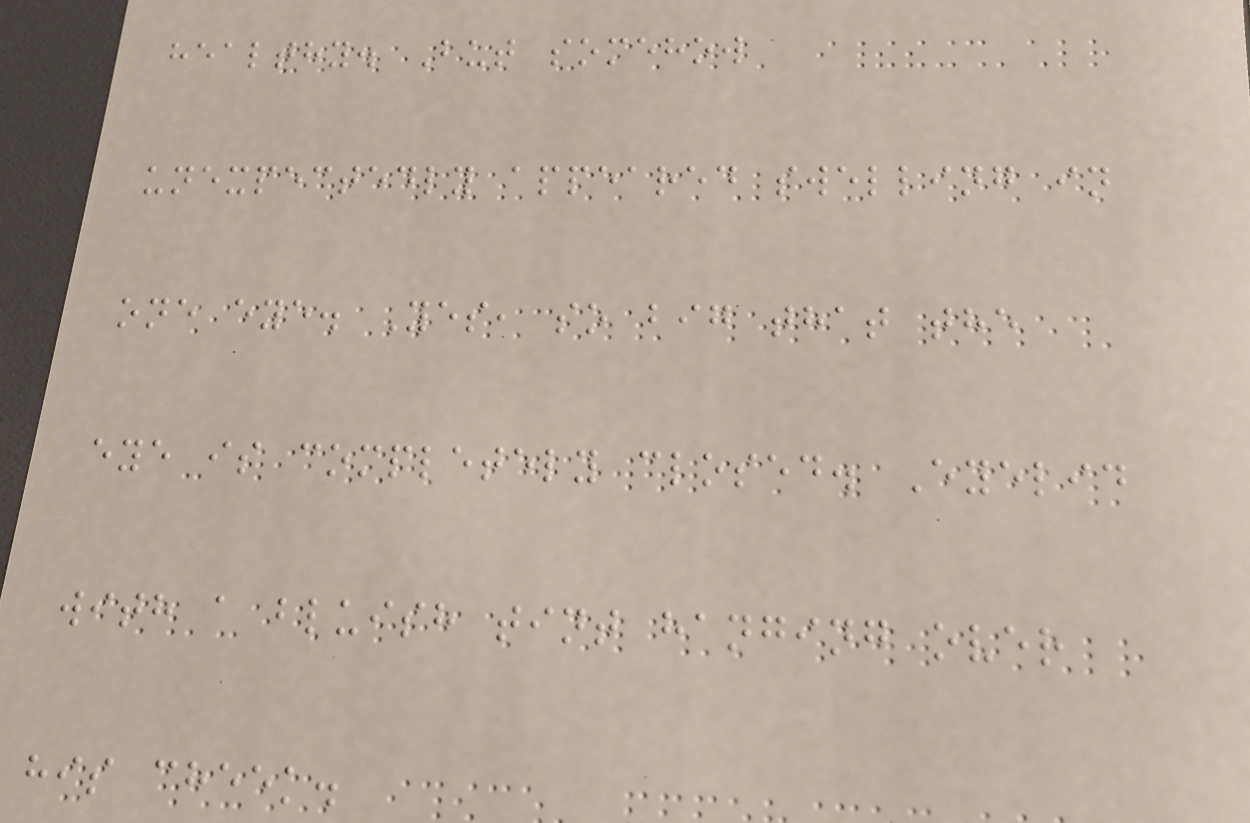healthy. But somehow
unexpectedly appeared swelling in
one eye. Yes, so big that the
eye is completely closed. Eyelid
with a bluish tint hanging over
his cheek.
